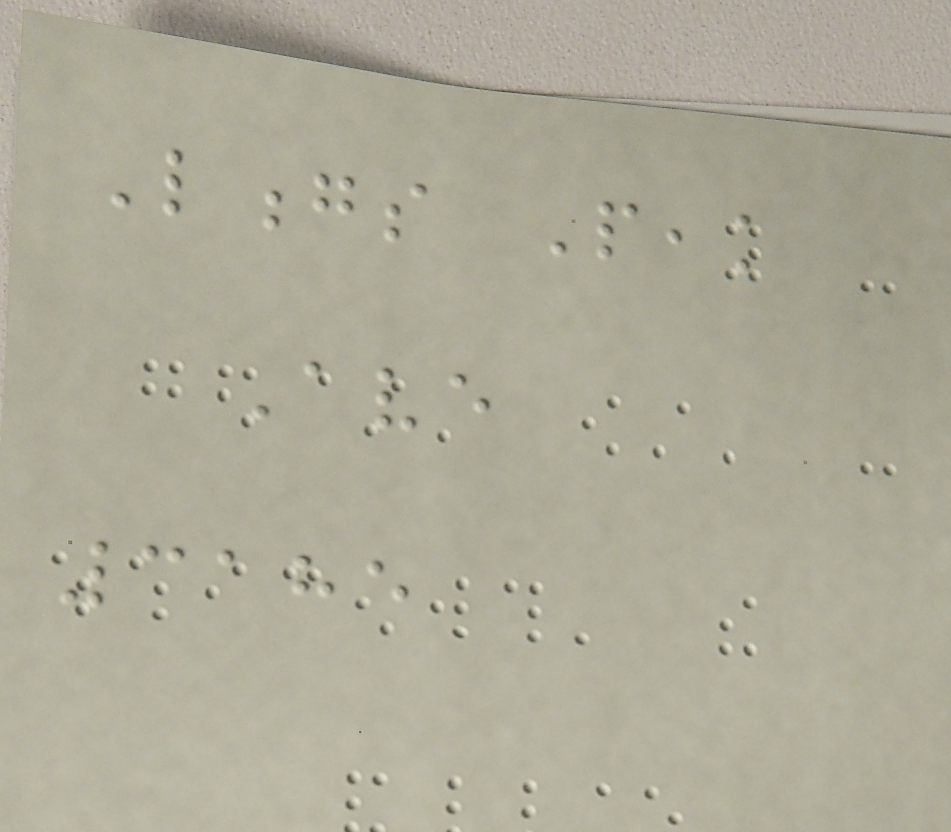Longs Peak
Ave
3185
